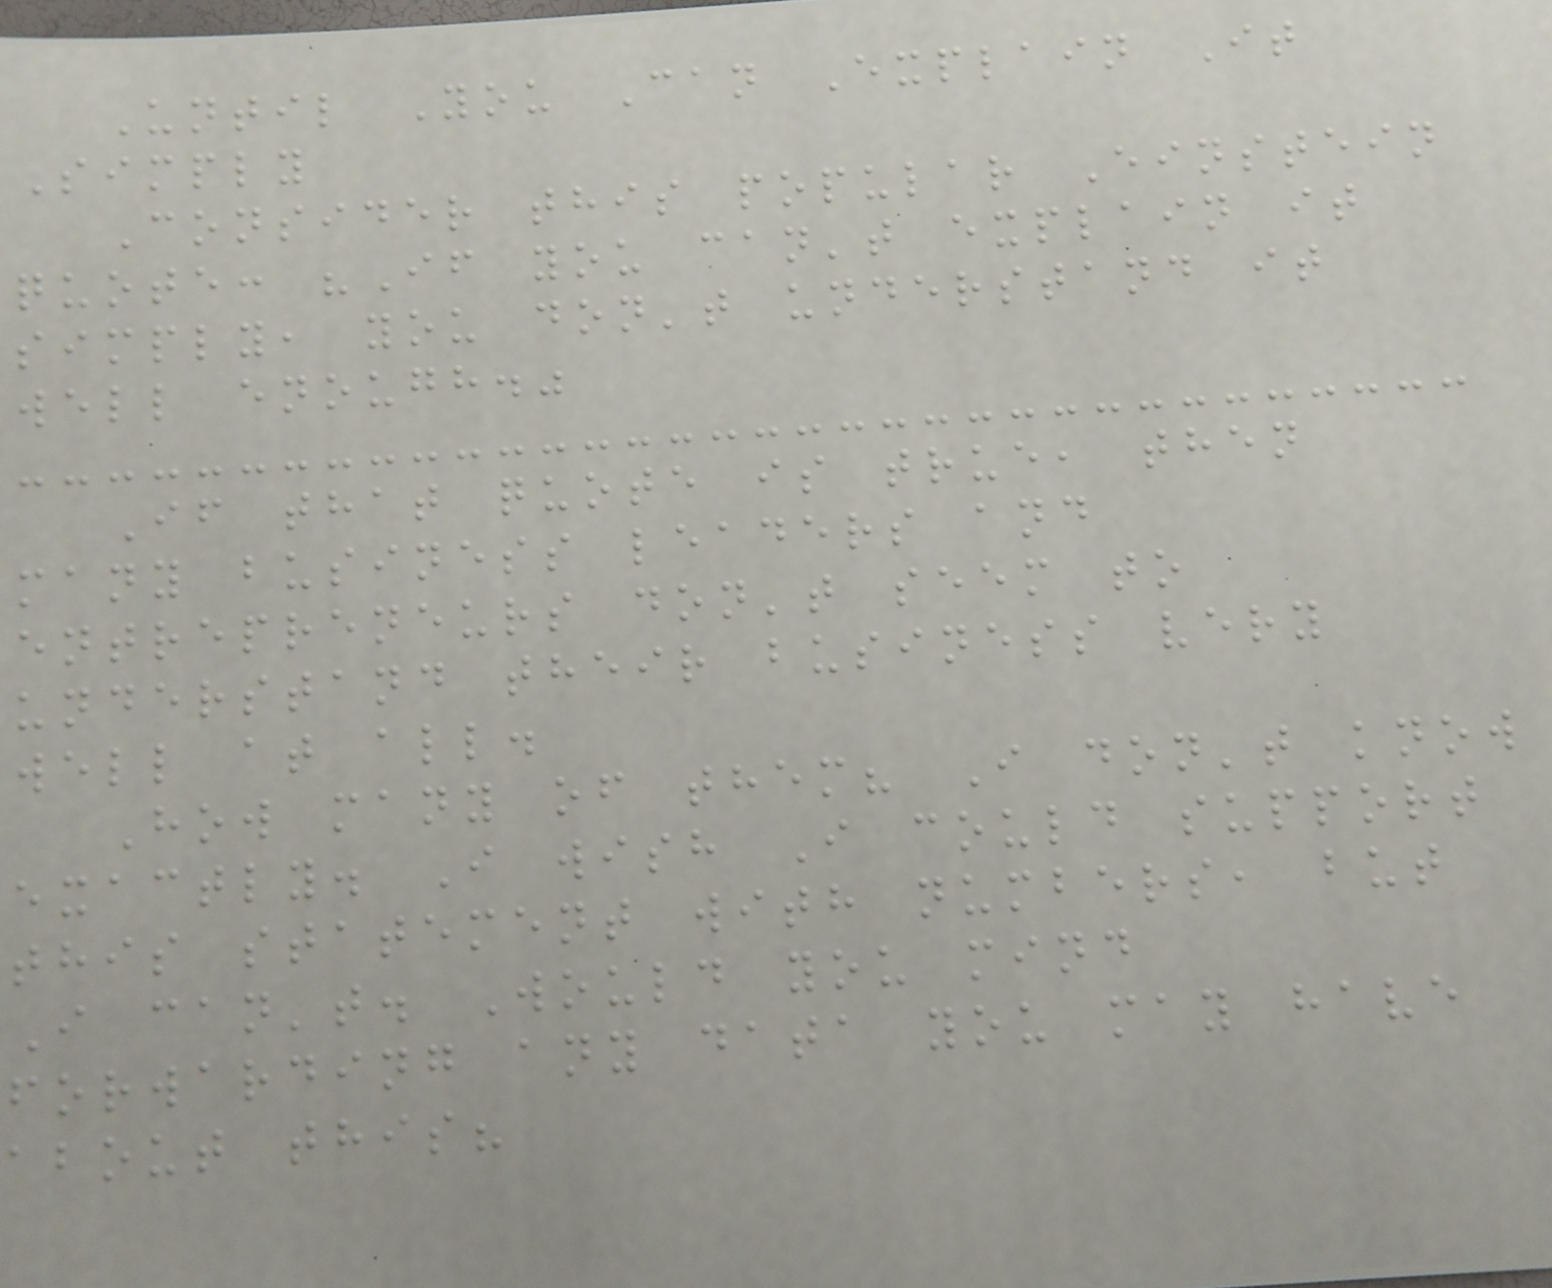Until You Can Explain It
Simply
Consider this popular Einstein
quote: "If you can't explain it
simply, you don't understand it
well enough."
If that quote is true, then
many business leaders and
entrepreneurs don't seem to
understand their business very
well at all.
How many of them? I don't know
exactly. I wish I could support
this statement with numbers, but
I can't. Would you mind
forwarding any data you may have
about this?
